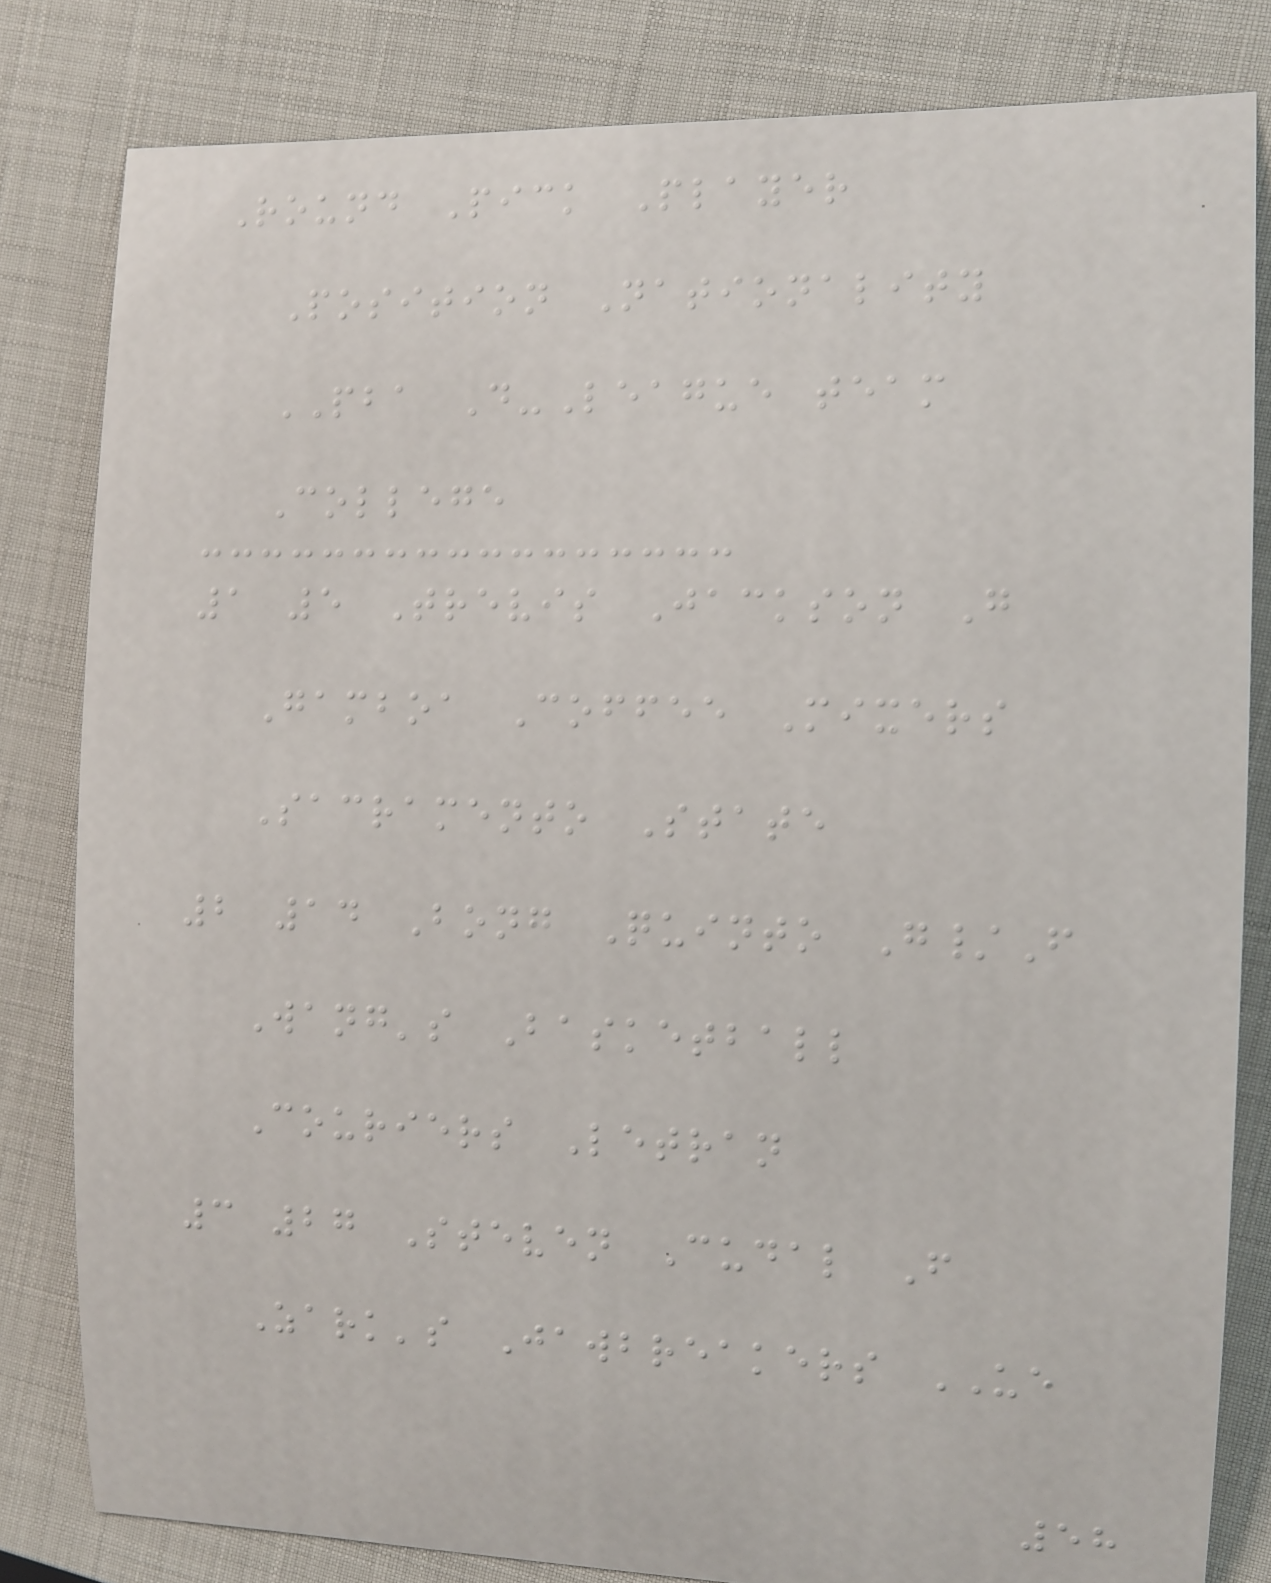Round Pick Player
Position Nationality
PBA D-League team
College
1 5 Trevis Jackson G
Gamboa Coffee Mixers
Sacramento State
2 14 Bong Quinto G/F
Wang's Basketball
Couriers Letran
3 27 Steven Cudal F
Zark's Jawbreakers UE
58
